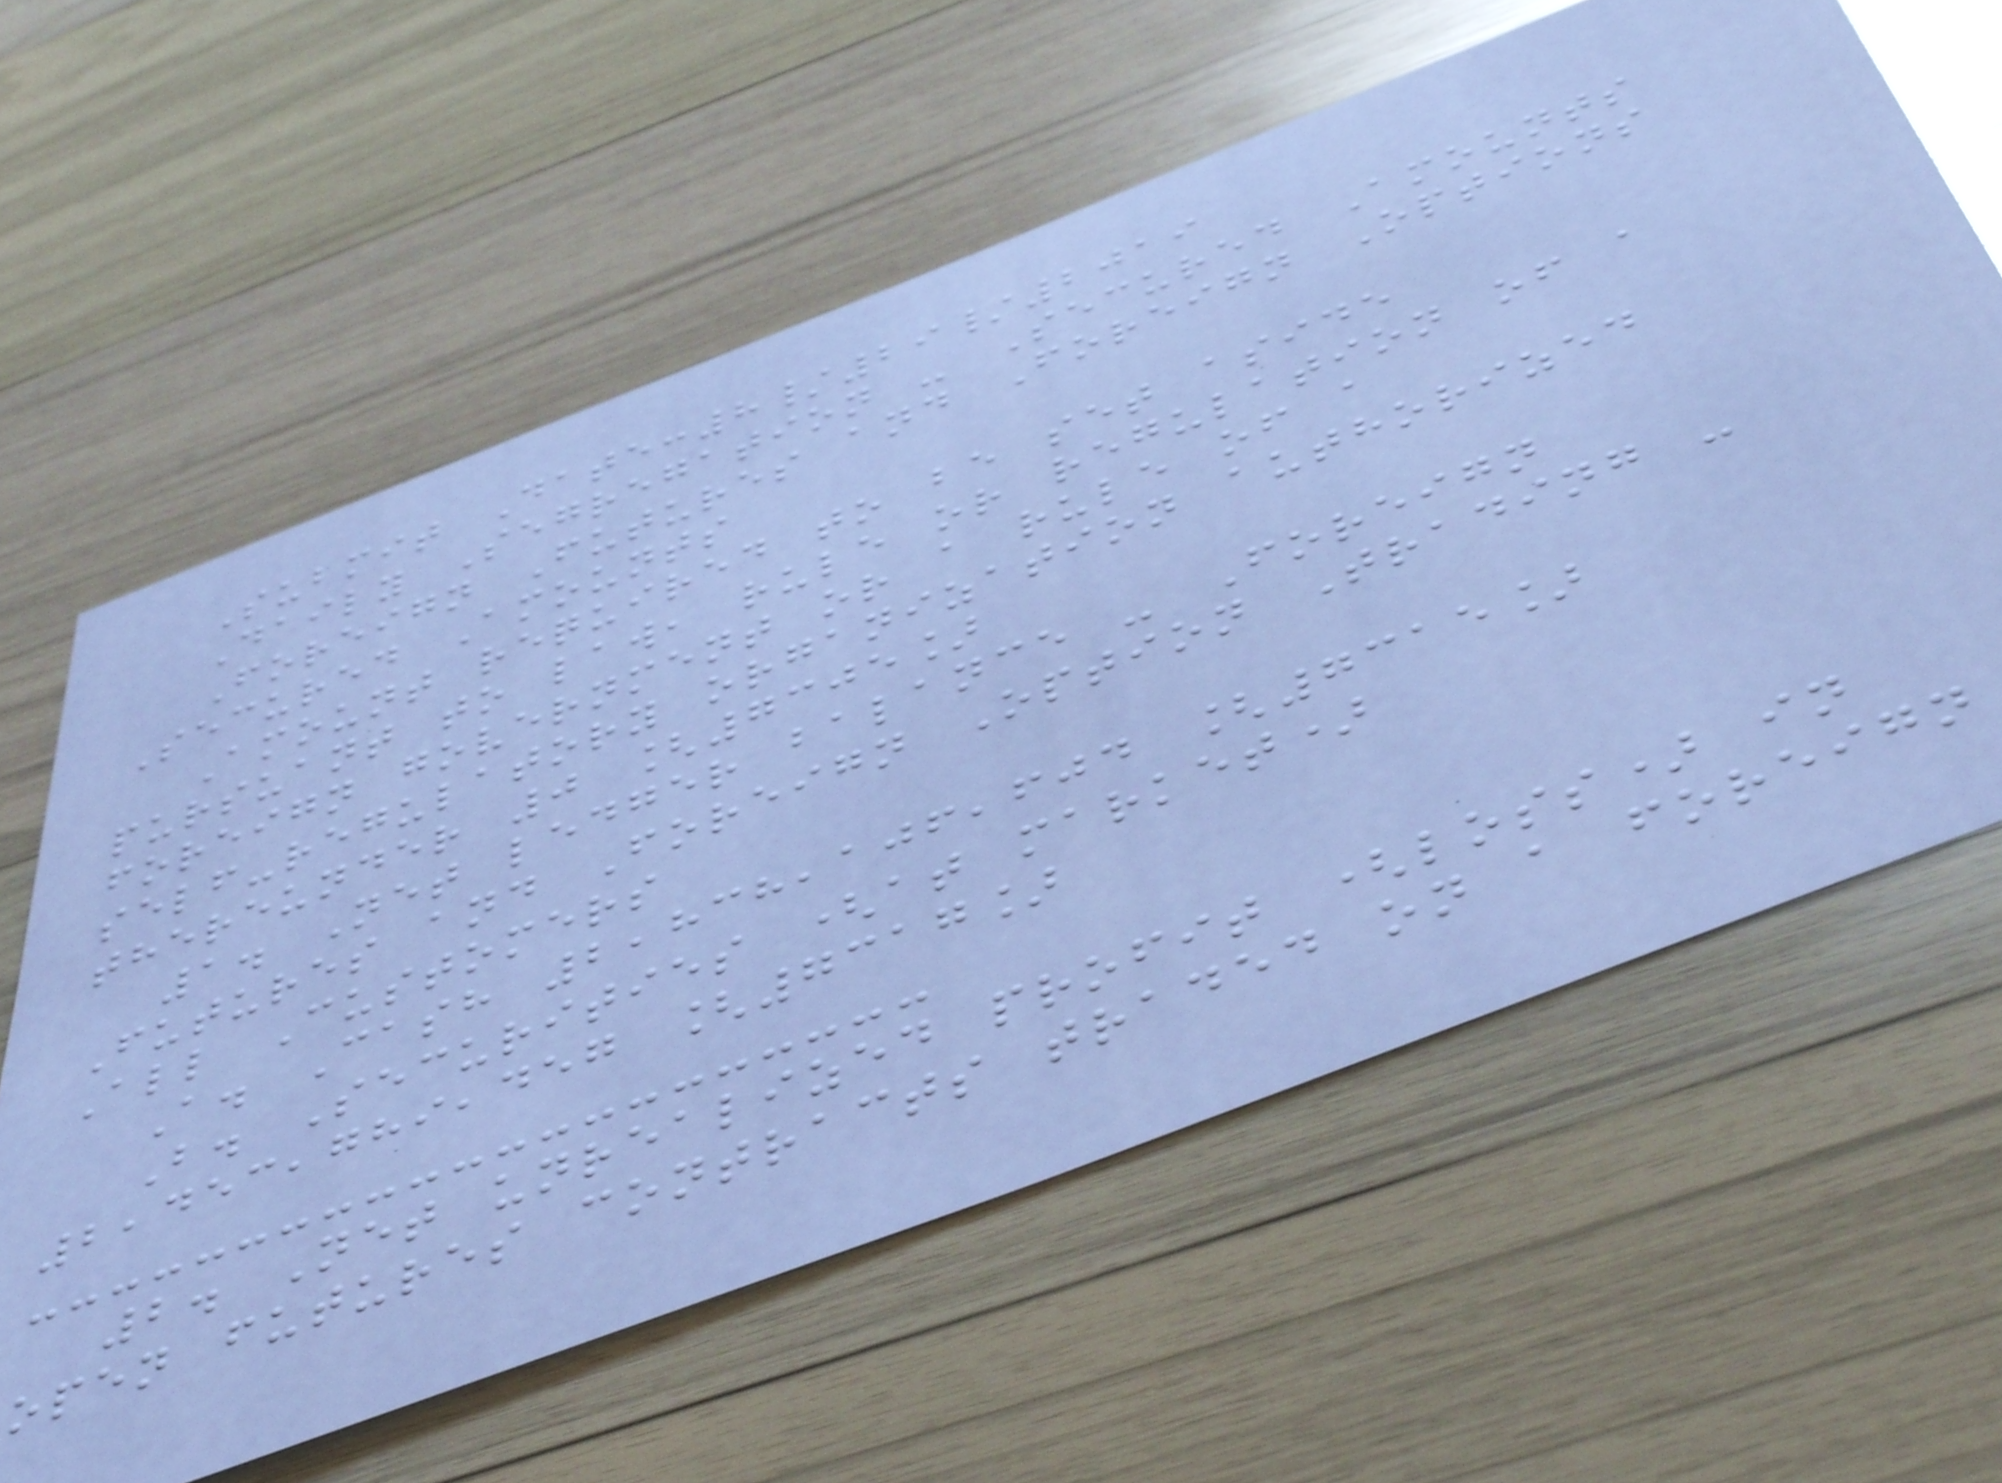Submit Date:8/29/2019
Daily Segregation - Secured Amounts
Foreign Futures and Foreign Options
Secured Amounts
Amount required to be set aside
pursuant to law, rule or regulation of a
foreign government or a rule of a
self-regulatory organization authorized
thereunder 0 [7305]
1. Net ledger balance - Foreign
Futures and Foreign Option Trading -
All Customers
A. Cash 2,838,106,604 [7315]
B. Securities (at market)
2,453,789,457 [7317]
2. Net unrealized profit (loss) in
open futures contracts traded on a foreign
